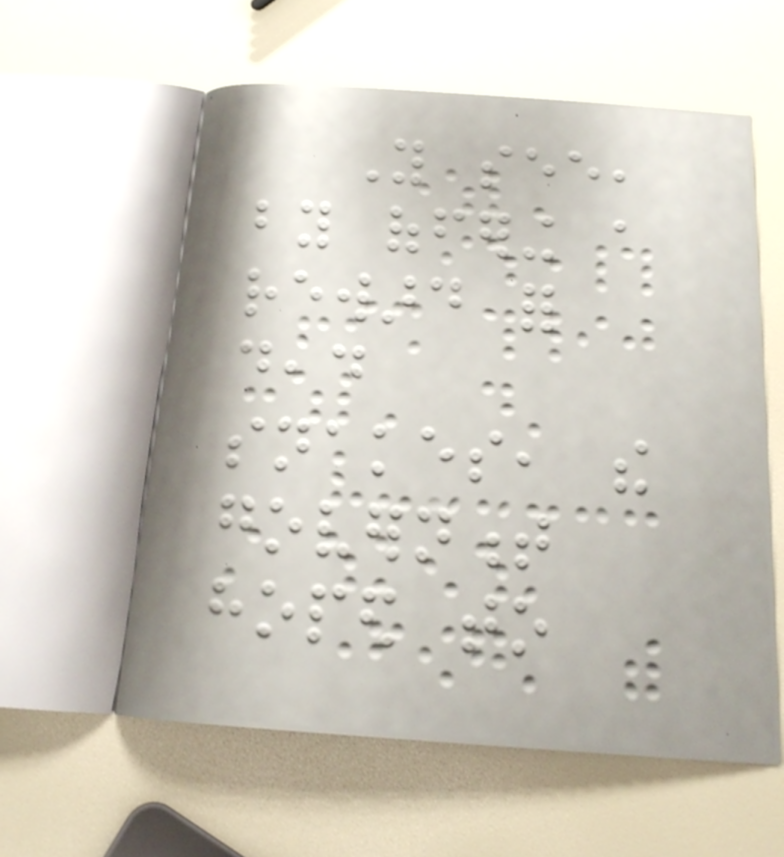You see,
by offering a
reward for
dead
snakes, the
government
hoped to
